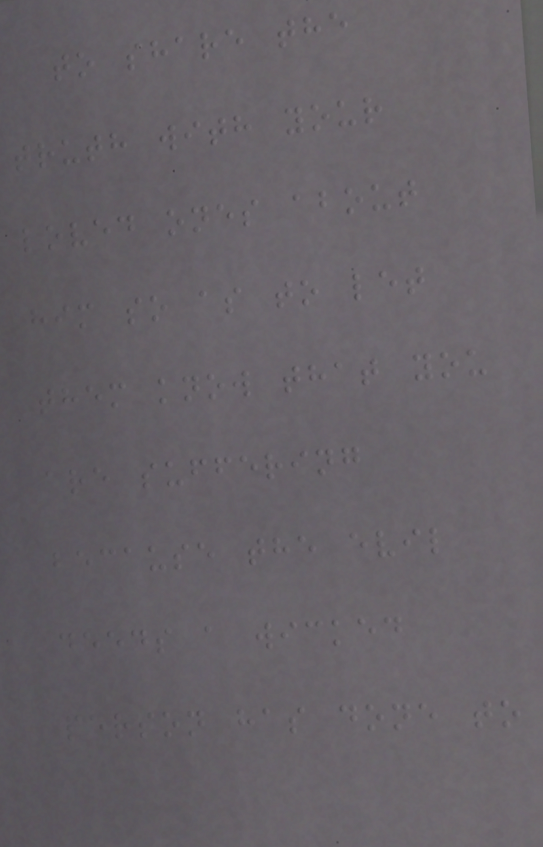to share the
truth with your
loved ones about
him so as to let
them know that you
are suffering
because the evil
deeds a wicked
person has done to
